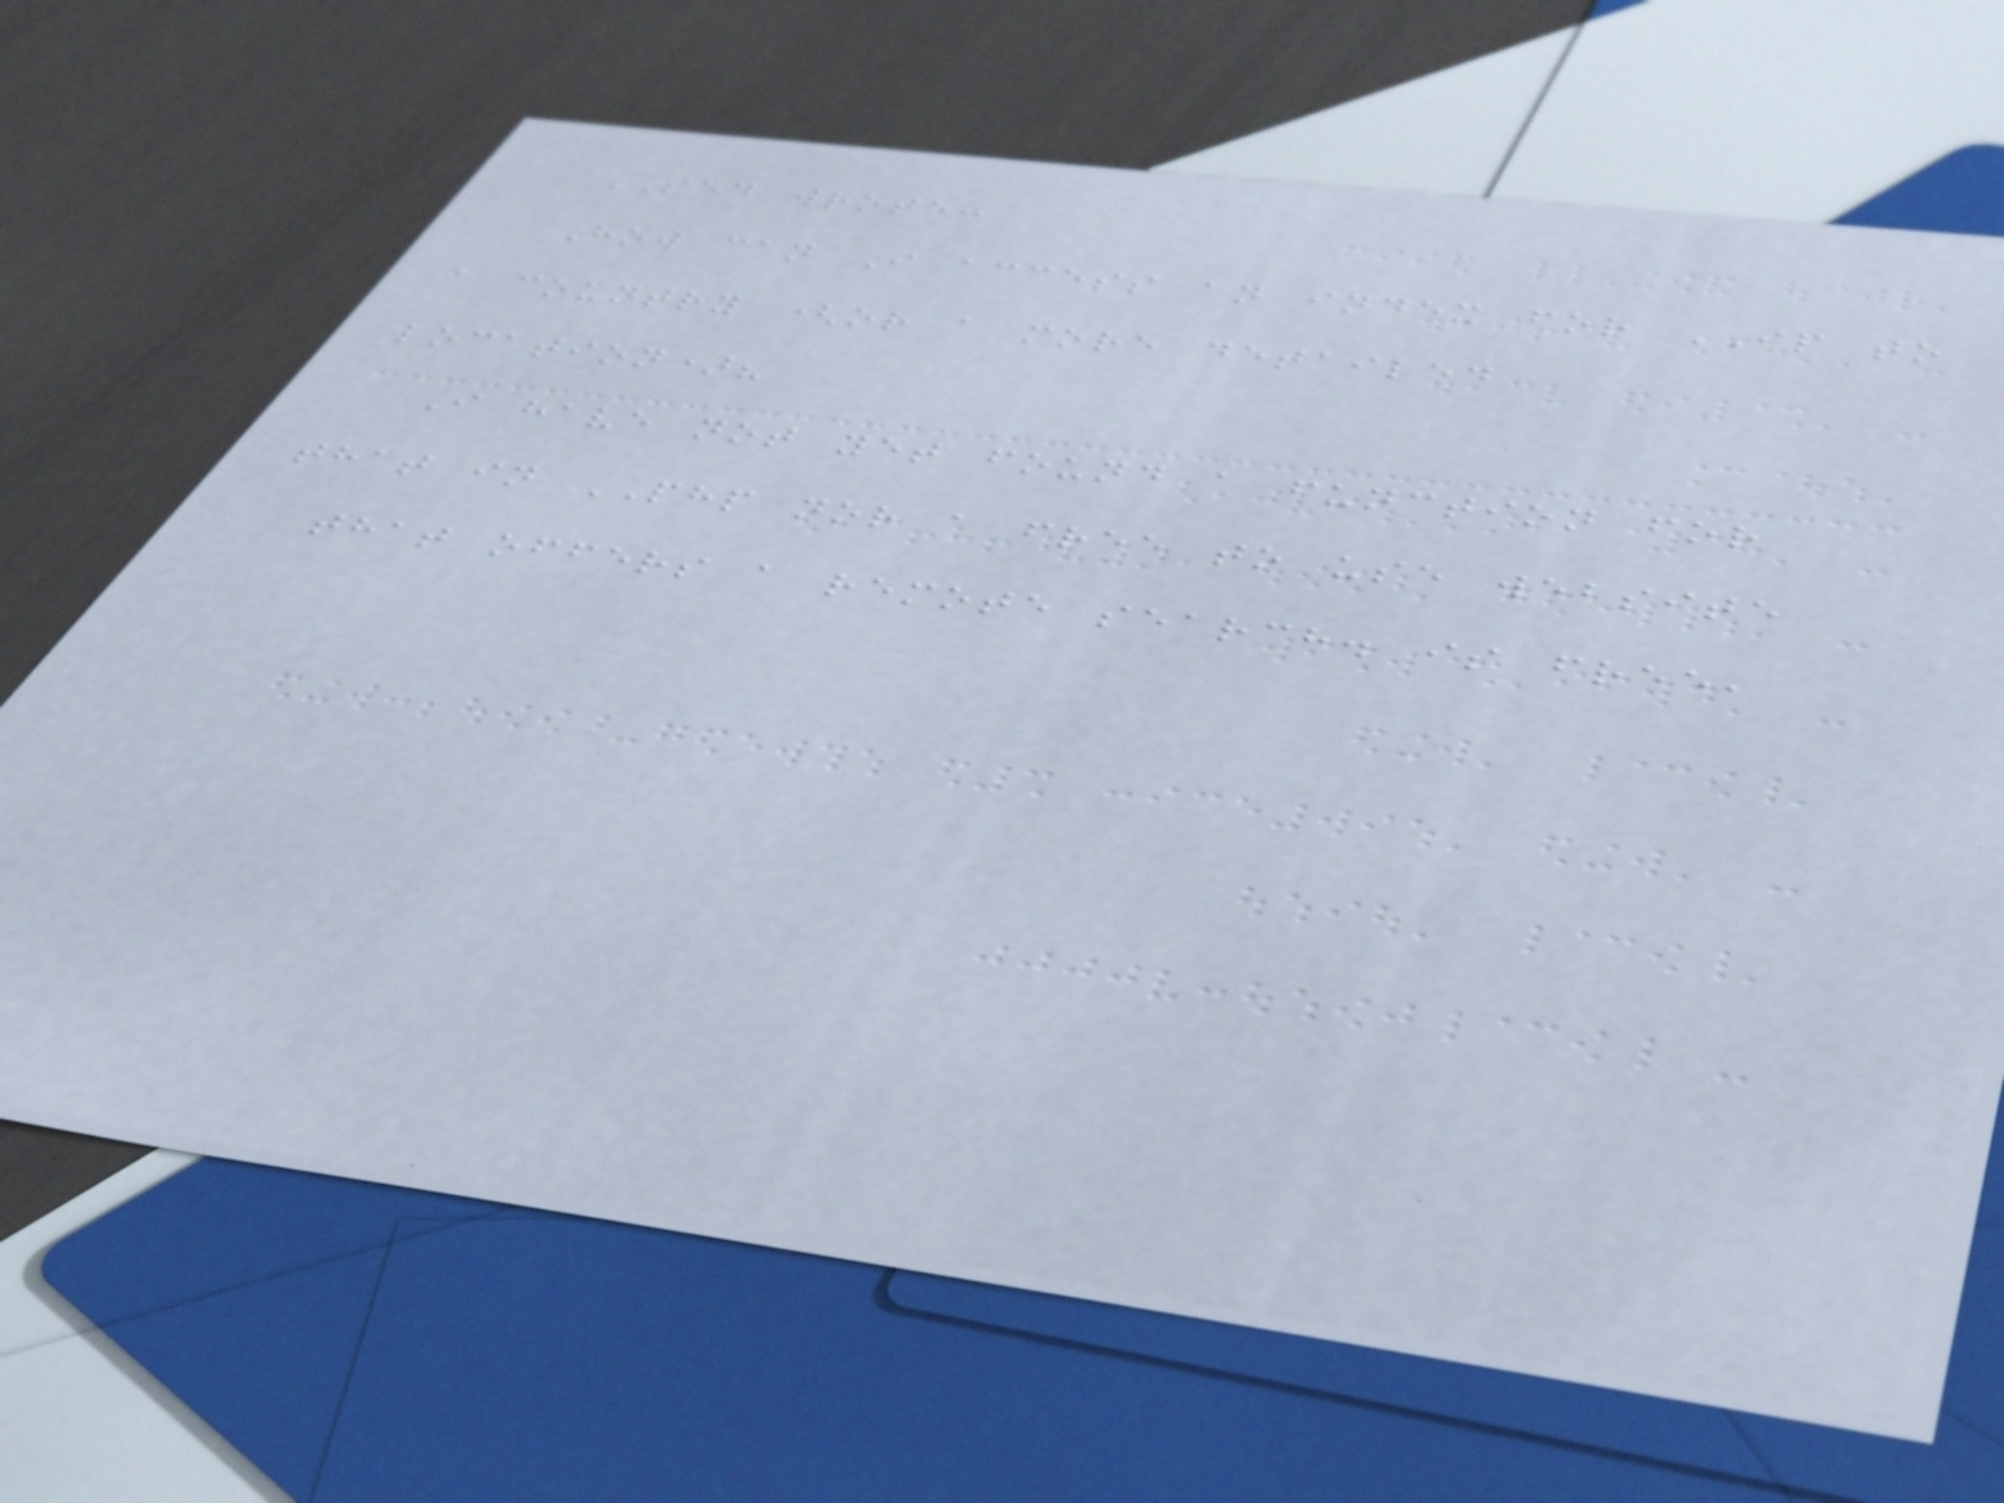SED wrote:
How can I access an index for IP to
a country (or a more detailed
location)?
I have not yet found a function for
that in PHP nor a free to use website
that offers a remote search. is free,
